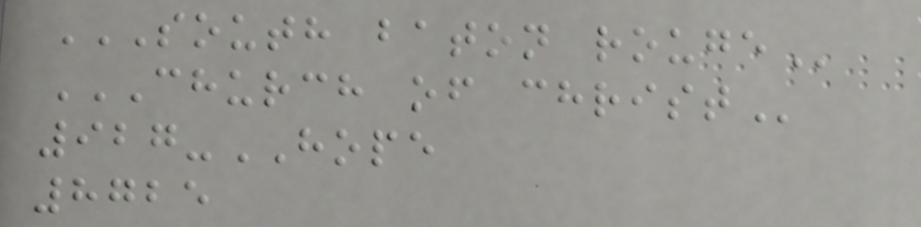SOUTH BATON ROUGE
CHURCH OF CHRIST
927-HOPE
8725
